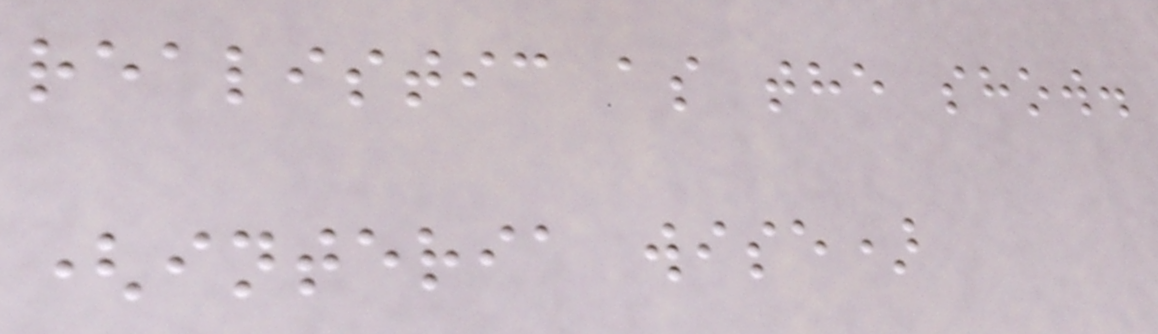realistic as the show.
(interia wise)
